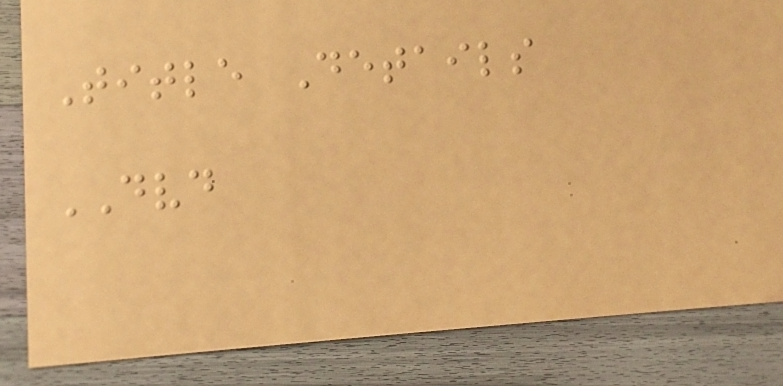Title Details
DVD
